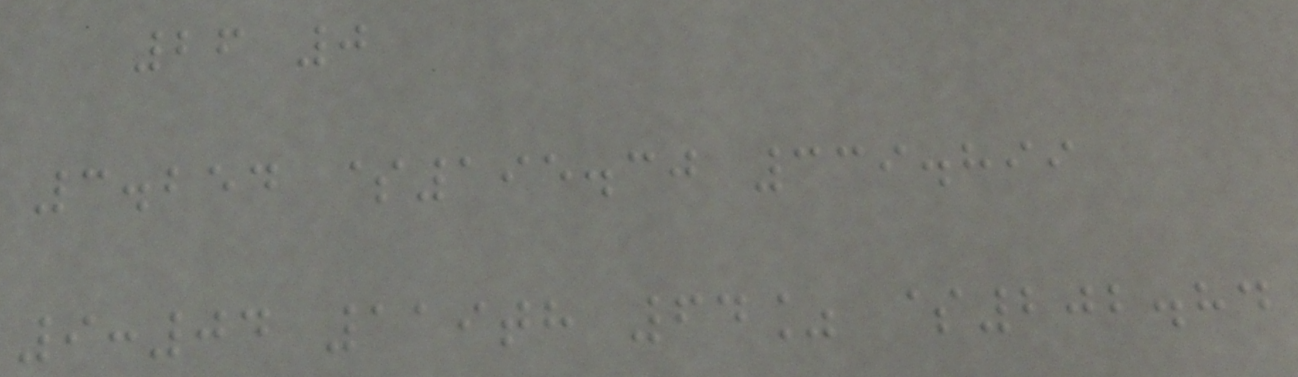26 0
3.254 $195.30 339.899
9:04 119th 64% $202.84
